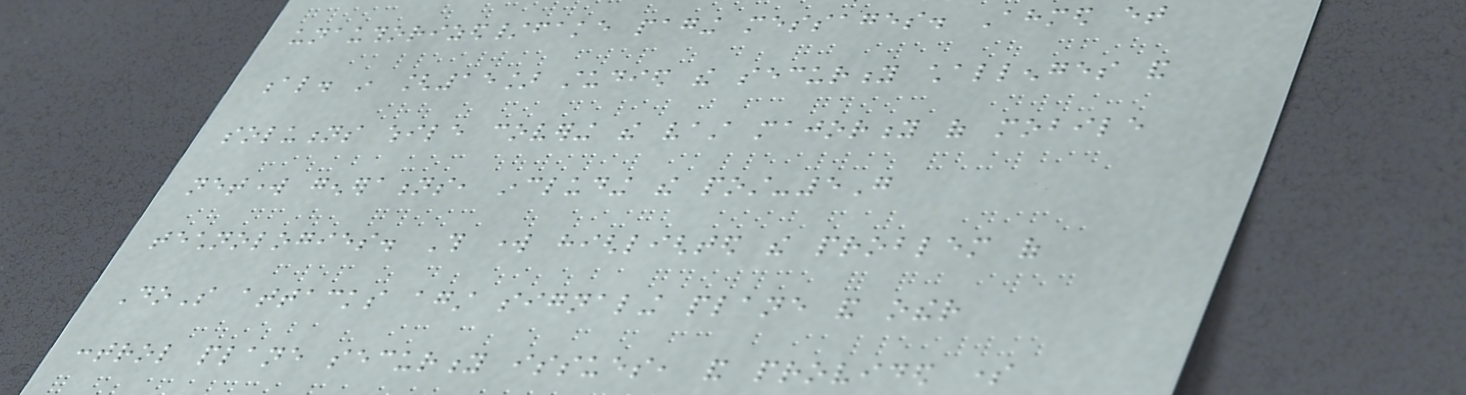unauthorized/fake paging messages. Ahmed et
al. in [15] studied the security challenges and
solutions while covering the vast majority of mobile
network generations, including the post-5G
technologies. This work highlighted the problem of
DoS attacks against signaling plane and other
control plane security issues, and provided some
